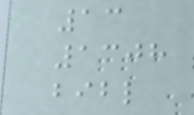13
1308
bibl
